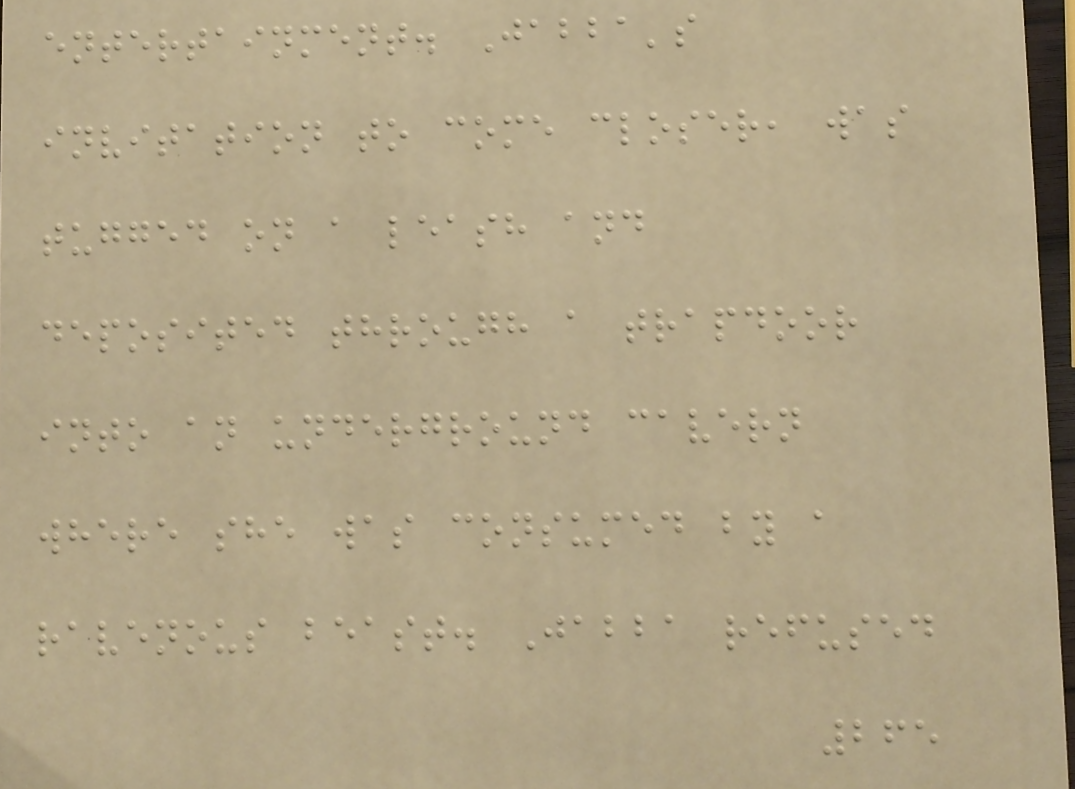entertainment. Jabba's
invitation to come closer, was
tugged on a leash and
deposited through a trapdoor
into an underground cavern
where she was consumed by a
ravenous beast. Jabba refused
265
